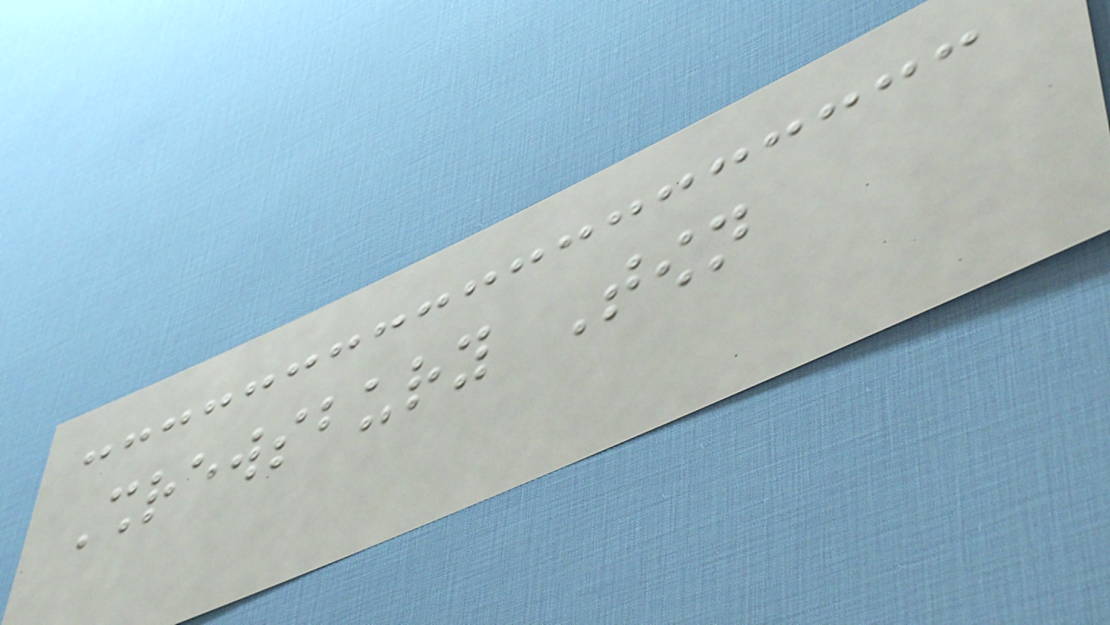Shrewsbury Town
